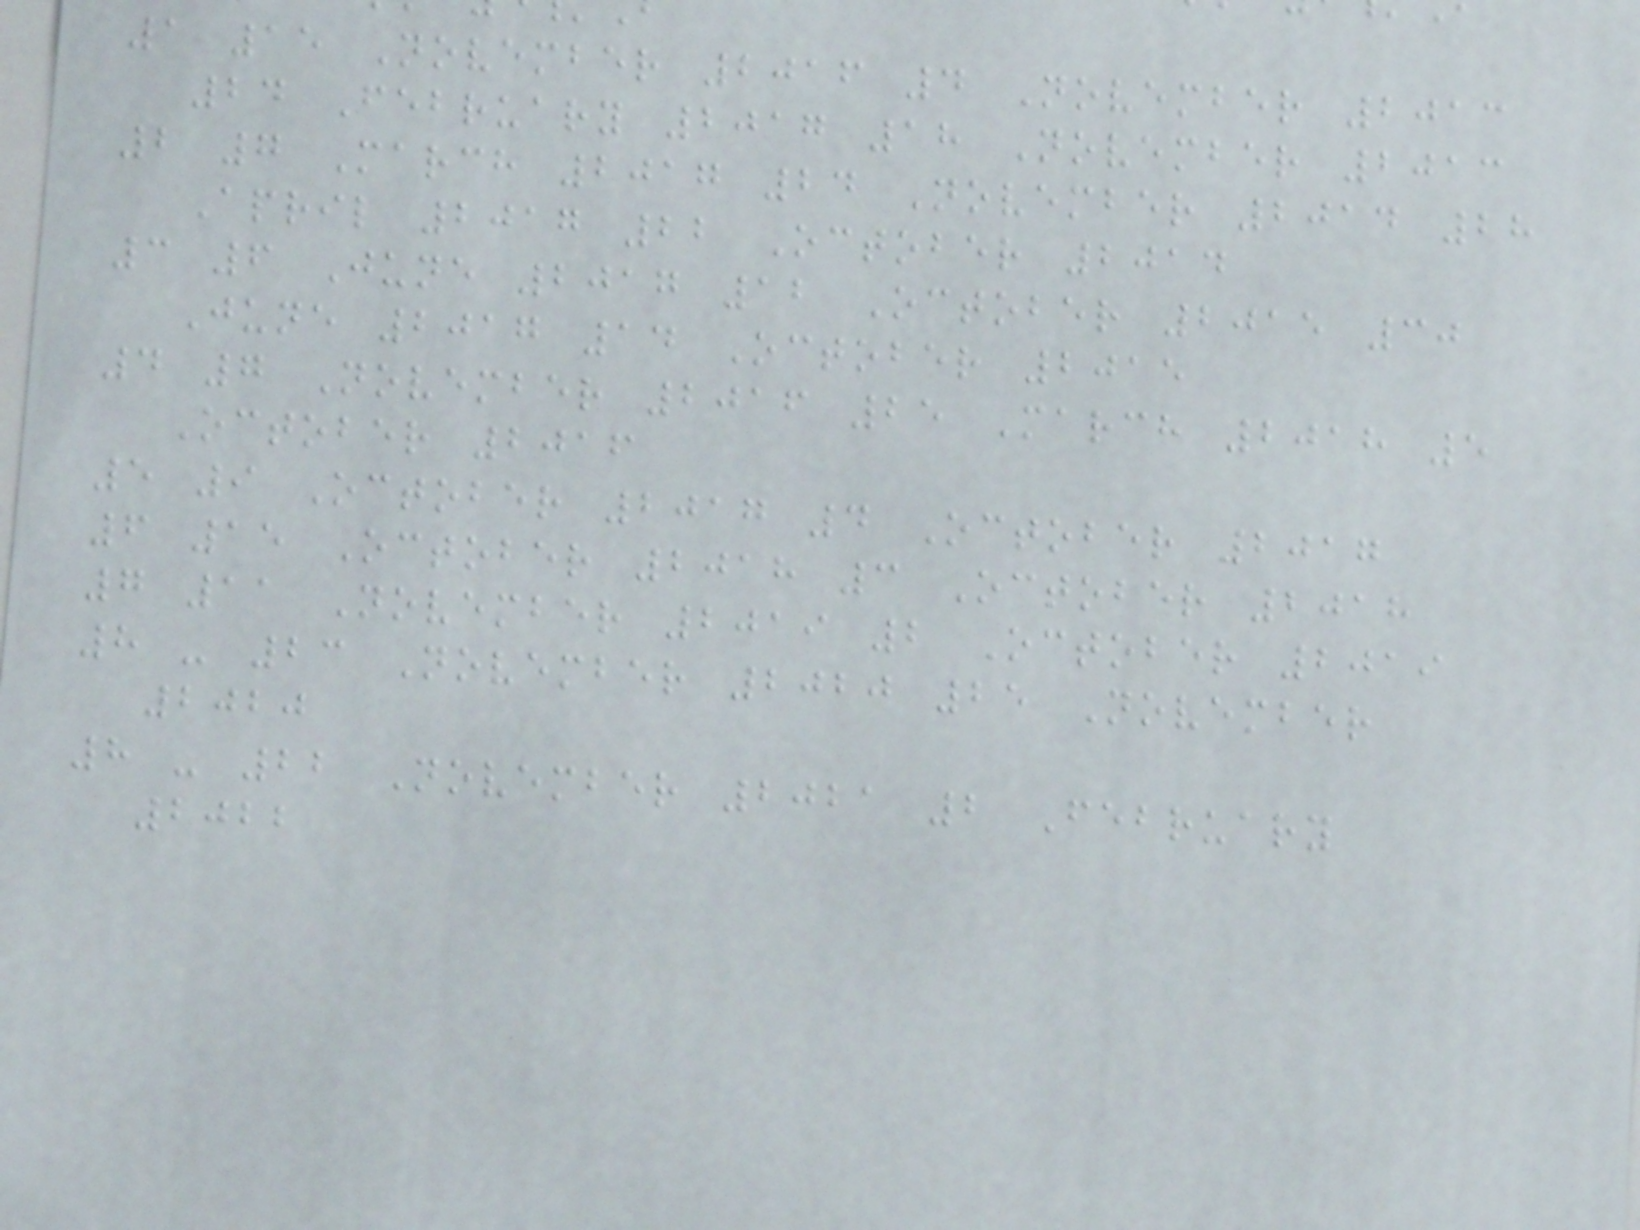1 15 November 2016 4 November 2013
24 February 2017 18 November 2013
2 7 March 2017 24 November 2014 28
April 2017 22 October 2014
3 6 June 2017 12 October 2015 30
June 2017 14 October 2015
4 7 November 2016 25 March 2018 5
October 2016
5 9 October 2017 4 October 2017
6 15 October 2018 3 October 2018
7 11 November 2019 2 October 2019
8 - 23 November 2020 25 November
2020
8 - 22 November 2021 2 February
2022
